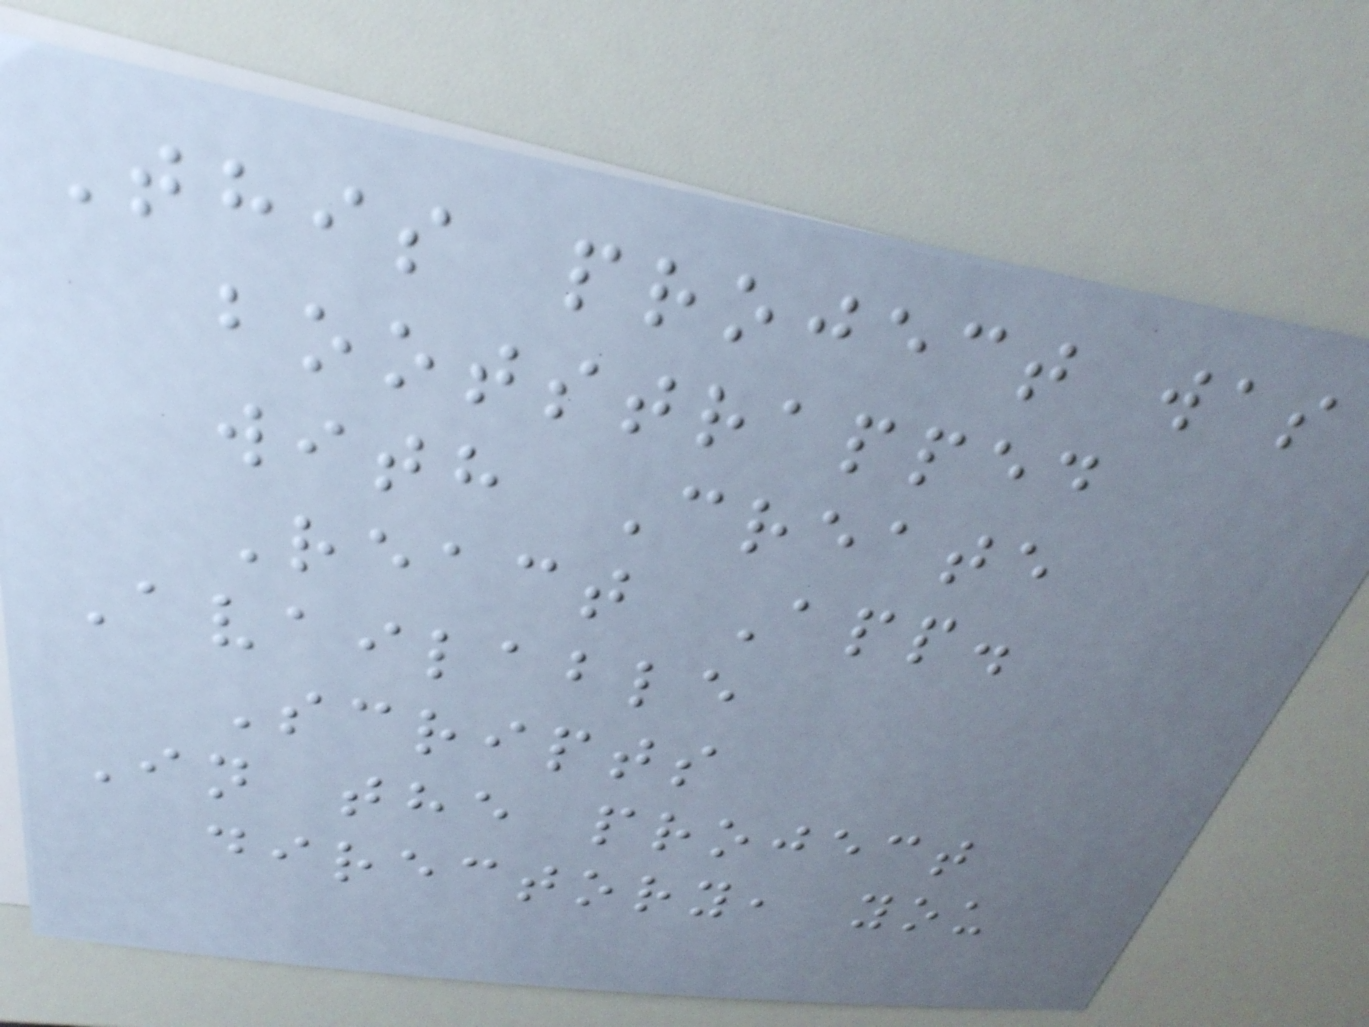This project was
bootstrapped
with Create
React App.
Available
Scripts
In the project
directory, you
